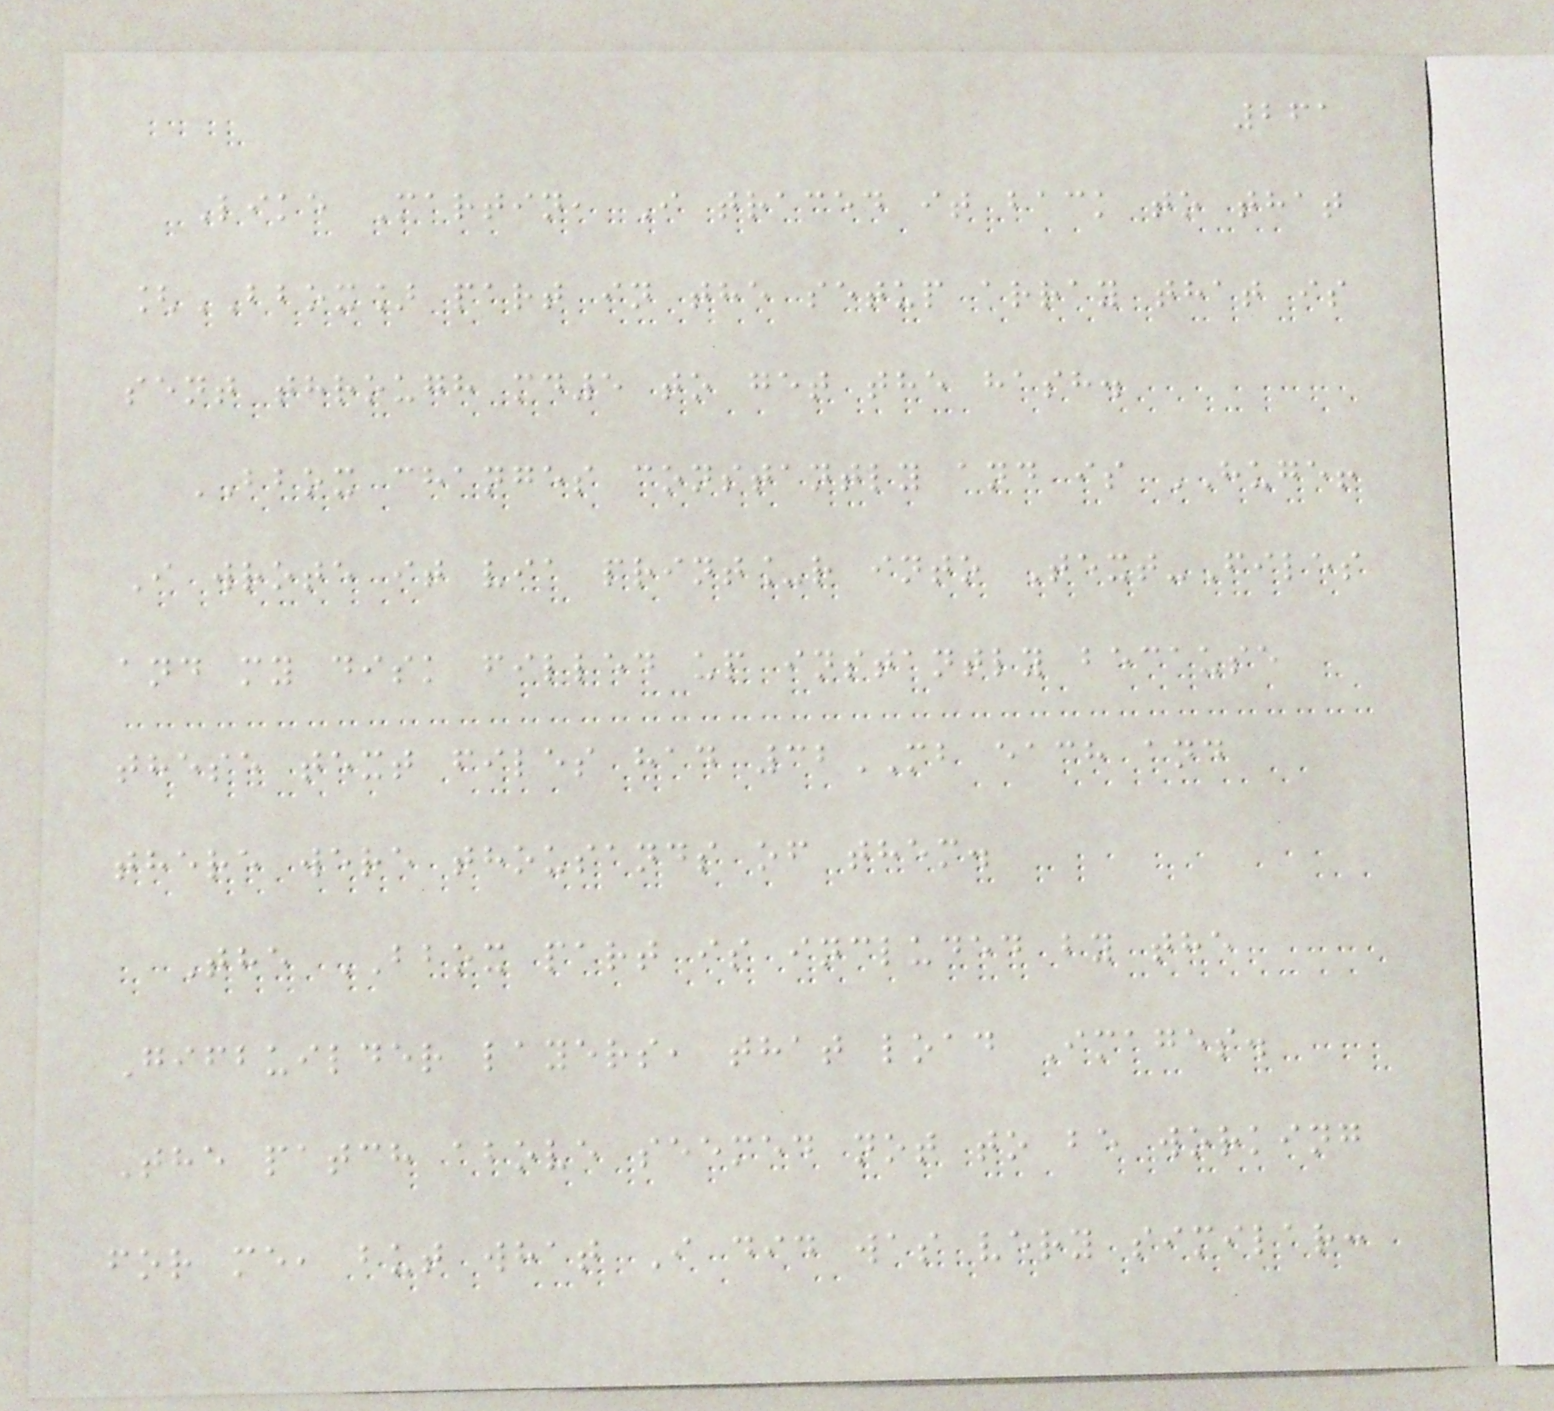261
Like Martin, I traced it back to that
[BBOX] part in the setup array that is
sent through md5 to get the hash.
BBOX changes constantly and is HUGE!
I wrote it via print_r into Text-Files
and my disk filled up instantly because
these text files had 32MB each and
there were thousands of them.
The BBOX part is included by the
Gifbuilder layers, that load Images.
The patch above seemed not to be working
for me, but what I did was very similar:
